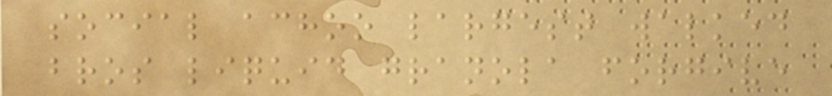social achoo largest walked
bros liquid granola forgive
